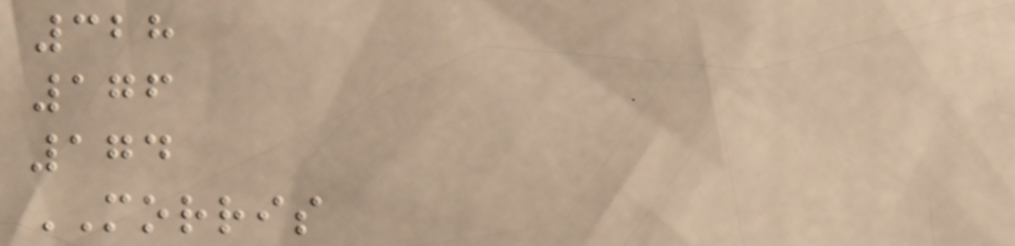328
176
174
MORRIS
